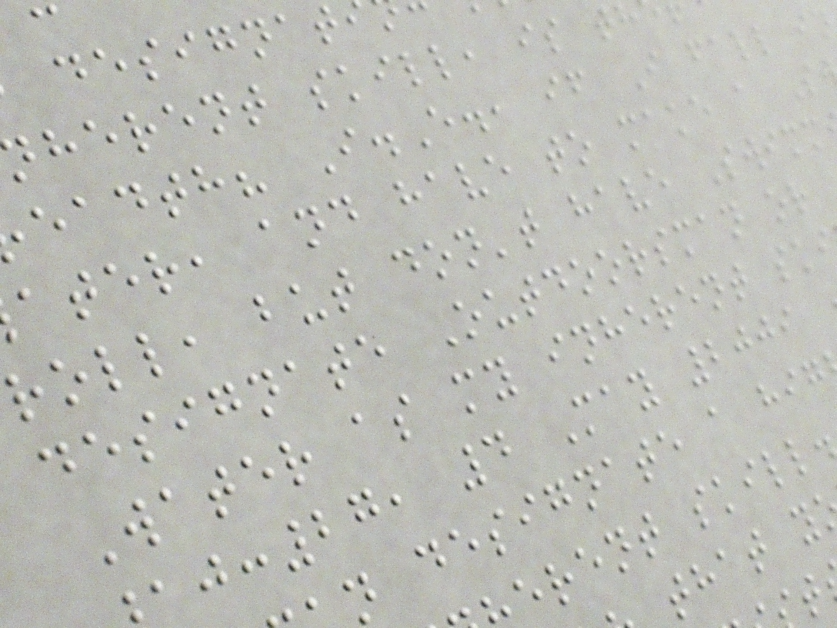herent skill, is th
eadth? I.E., if I fall in
ater, and have to make a S
roll, but don't have Swimm
designate Outdoorsman or
Water as my inherent sk
:27, 4 May 2009
n designate a hig
erent skill
